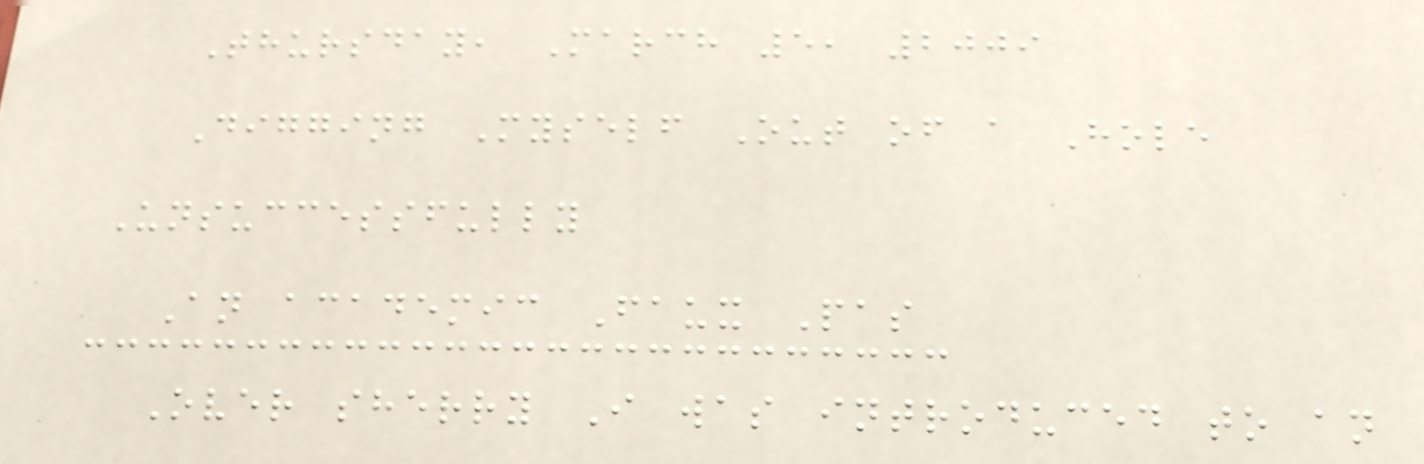Thursday, March 5, 2009
Digging Myself Out of a Hole
Unsuccessfully
An academic Faux Pas
Over sherry I was introduced to an
